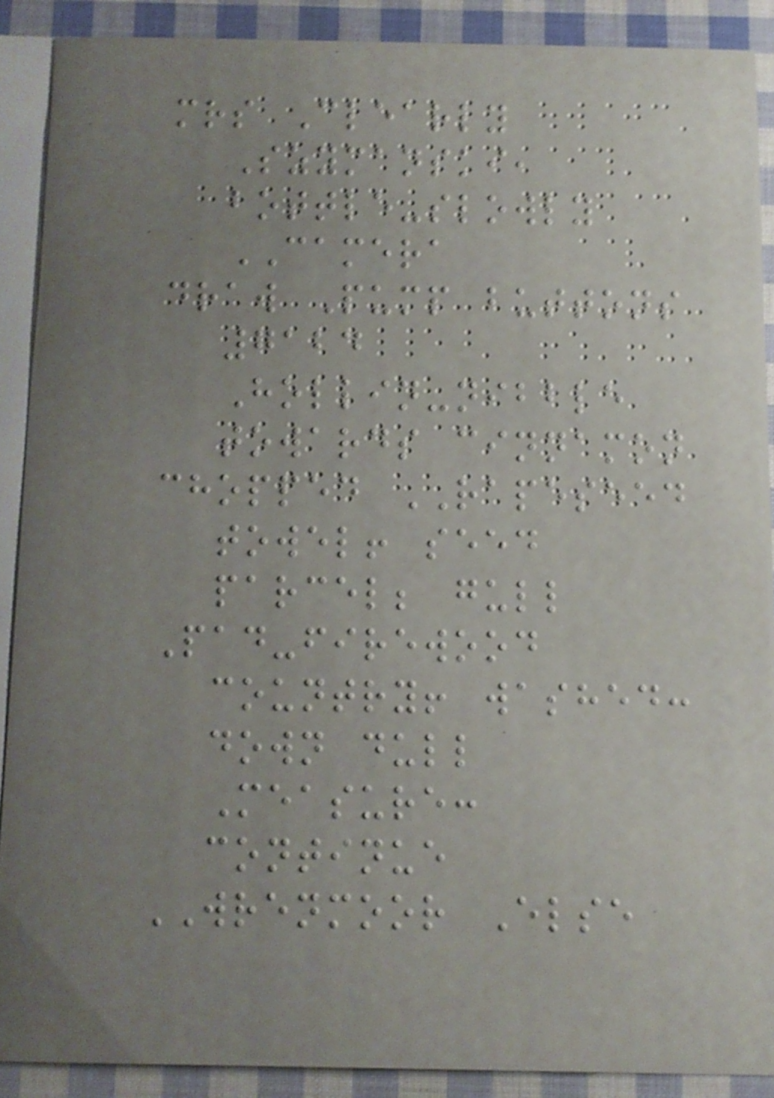mrs Clearly
Szymanski,
bottle-slowly
CAMERA
draw Pump buttons
7124
Hollin-nibble
towards cinnamon
chopped RAPESEED
towel! seed
parcel; gull
Pad-firewood
country! washed:
down dull
Measure:
continue
WRENMOOR Else
